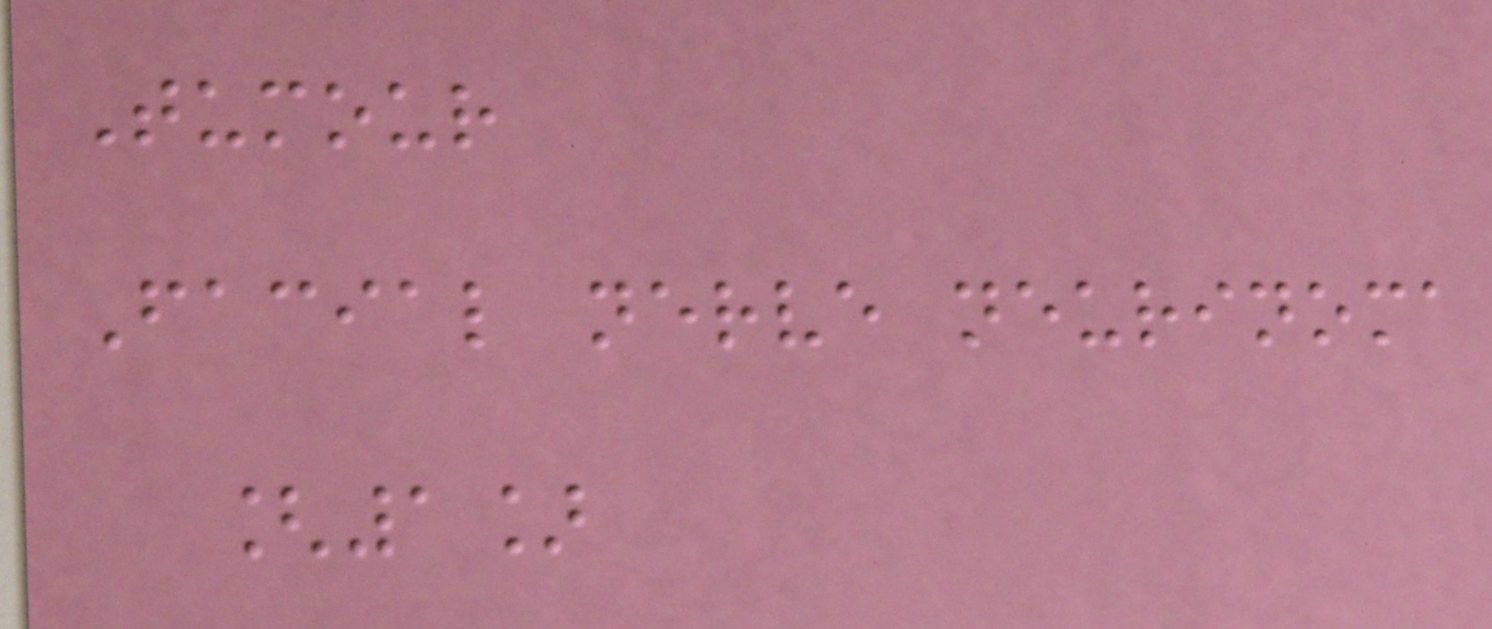Tumour
Facial nerve neurinoma
[1]
